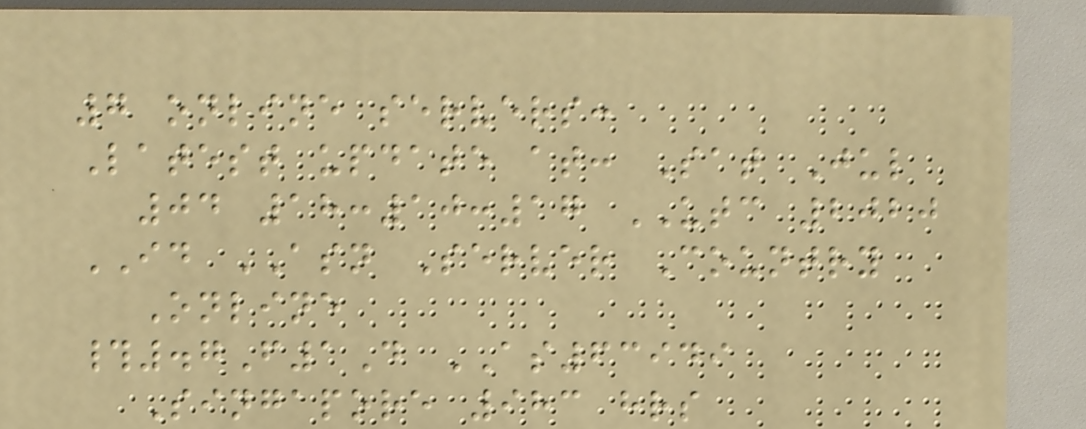7 online servers:
Latest update at: Sat Jul
04 18:10:17 UTC 2020
ID ASN Server Country
Online
#.7F1D AS63949
Singapore 983 hrs
